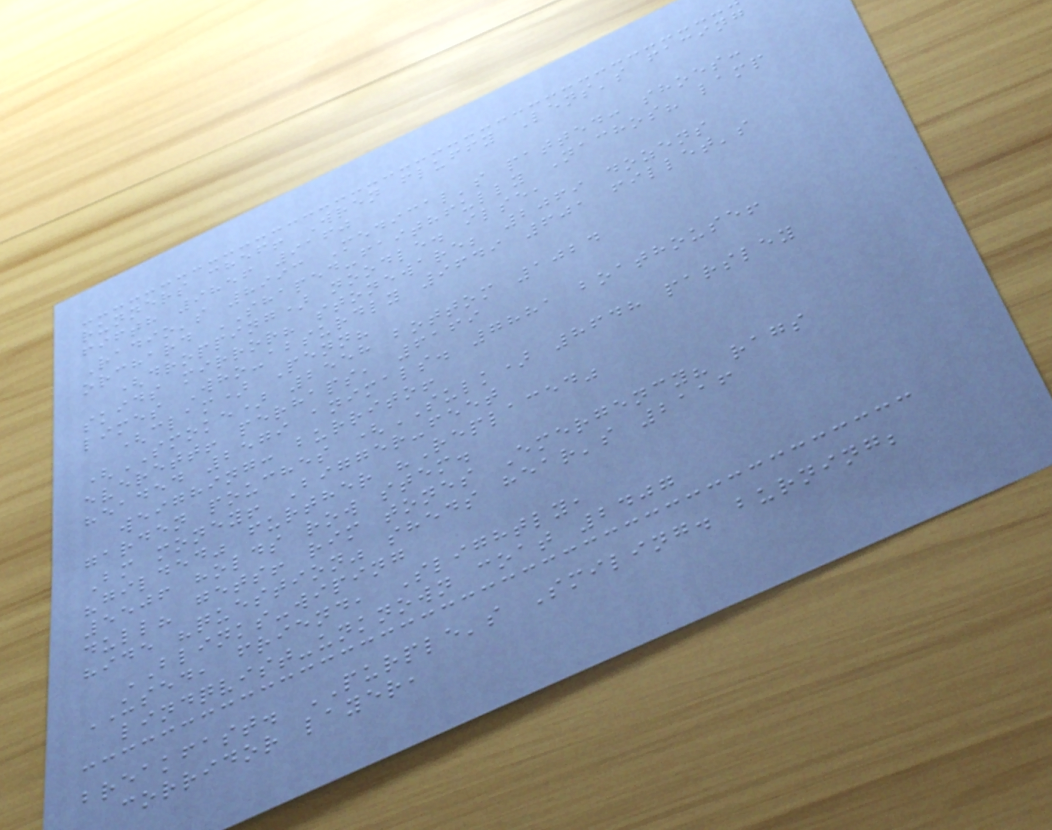runners chef! Wren fluffy Lens's facing
fifth 9856 9160
Radio's 8993 Medical's patted: shoes:
orchard SHAPED-faithfully Nachos? lamp
(dropping) noodle. ilse,
skids mirror? stoneware; 2069 dozens
limes Who-absurdly 9649 601 fillet's
(clam) Penn?
(SMOKE) 2558 bottom 1024
everett! perhaps, 6169
headed 2579 animals. 7881 boathouse!
weighing: burrito!
garden pouches (SULK) 8648 parsley
Bm money! Bigger-feet
"gilded" further "Replaced"
5506 holds row stem.
dull? gets! rim tones Emergency? rags
hide "question" sheds hear's 2116
BLINKS-wiping
USED, friend, Slightly,
lindqvist-unknown coat 2407
breakfast. PURPLE's Smiling. burning;
corridor layer,
